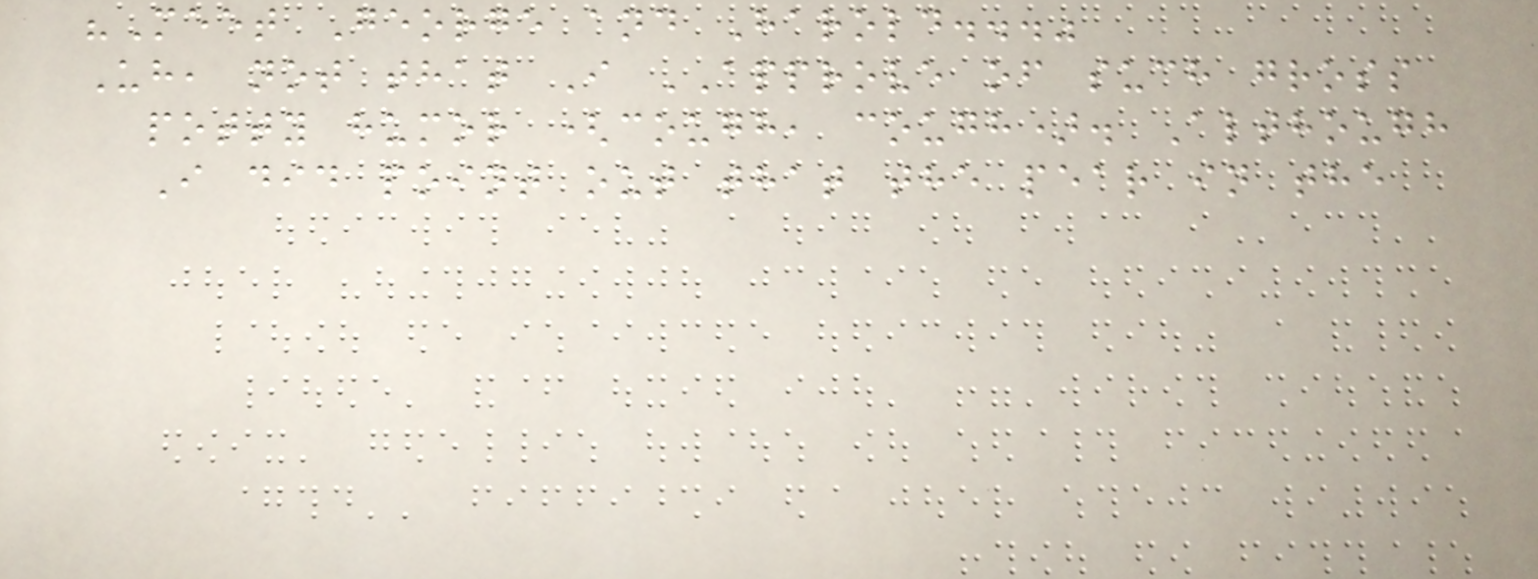"Meet George and Harold..."
Uh, not that I APPROVE of such gross
potty humor (cough, cough). Although
I did point out that the pear in the
